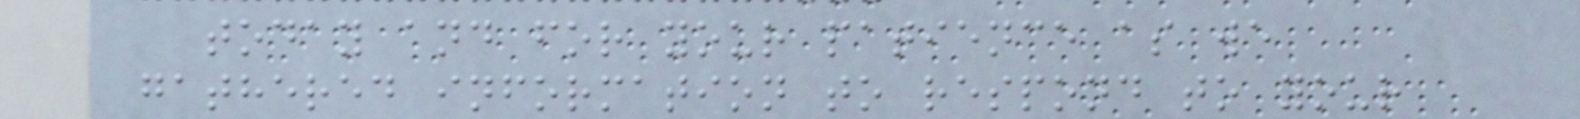today and for your patience as we
gathered information to respond to your
